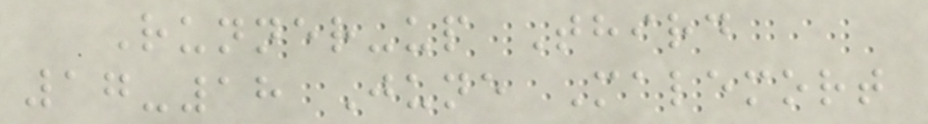Runner-up Third
17-18 June Malemort
